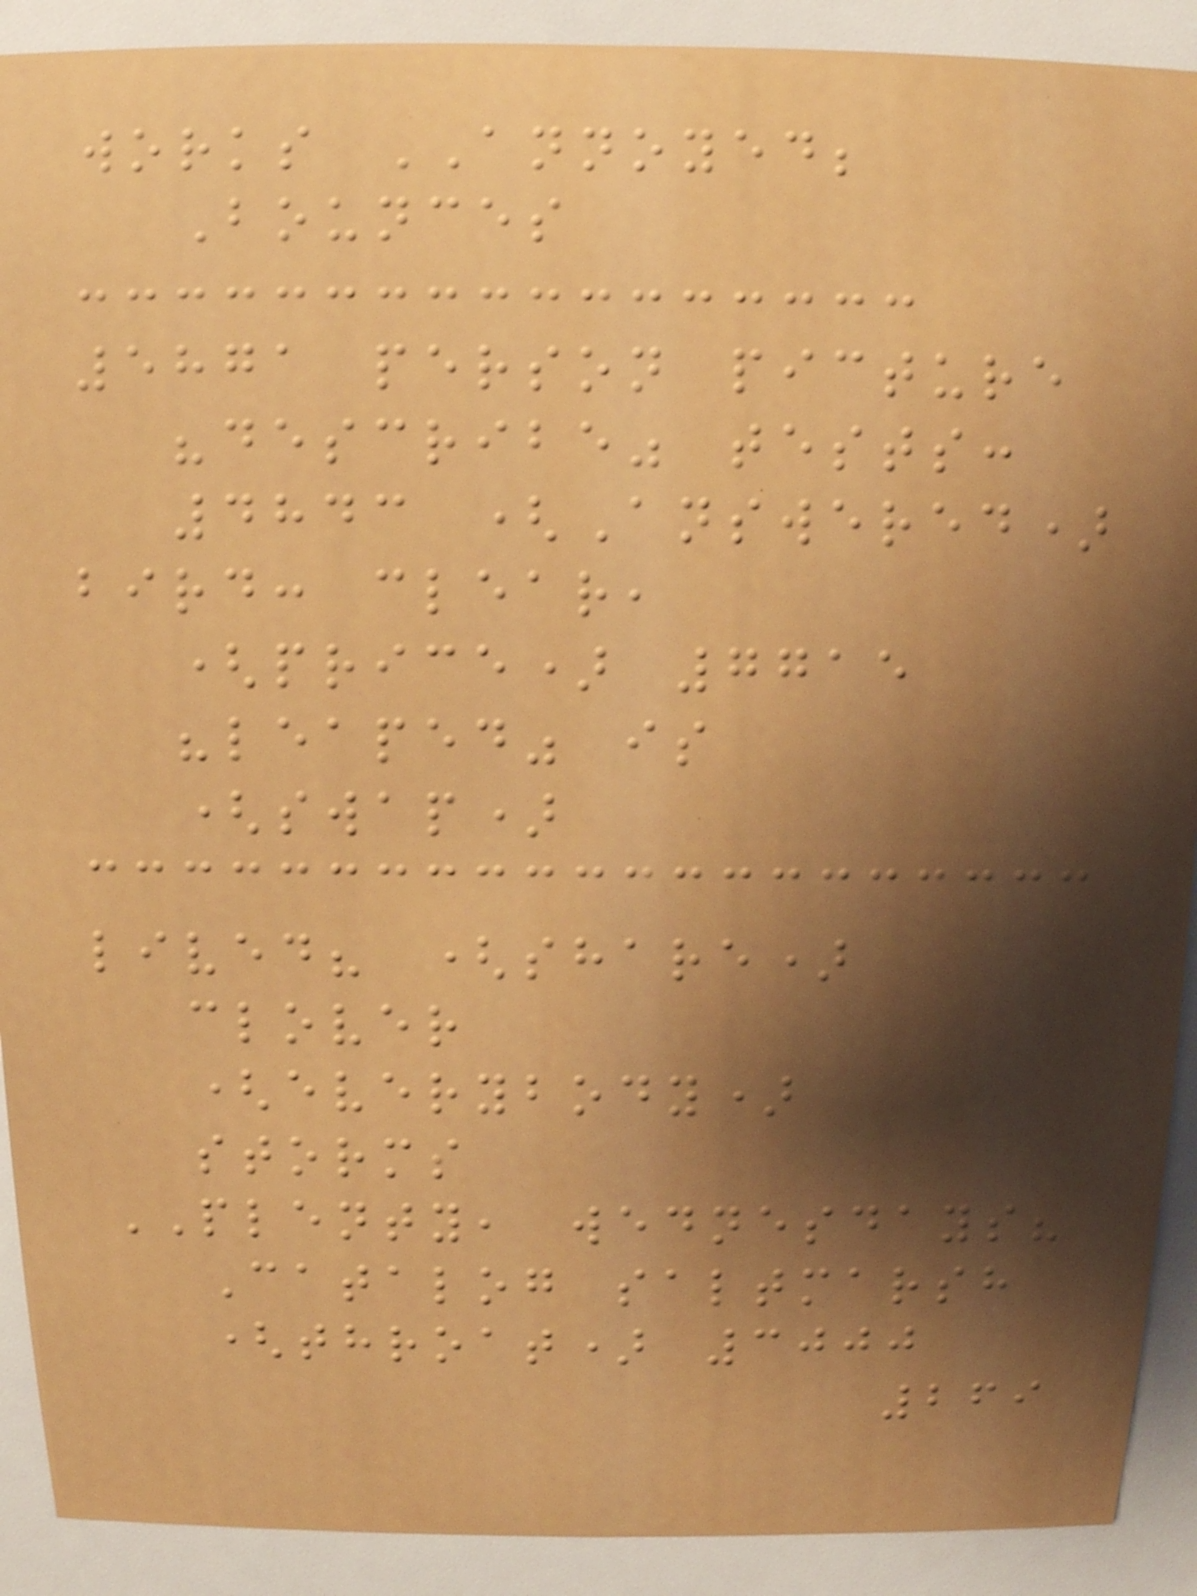works ANNOYED;
Bounces
5871 person picture
"describe" tests:
4843 (Answered)
bird: clear,
(price) 7715
"leaped" is
(swap)
lived? (share)
clover
(everybody)
storms
PLENTY, wednesdays?
Catalog saltmarsh
(throat) 3000
269
